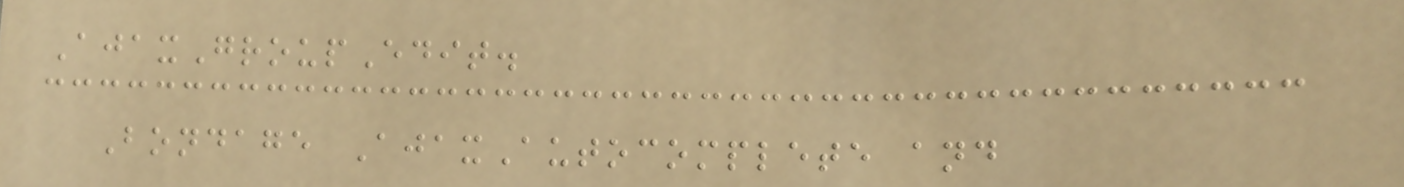AjaxGroupEdit.
Bondage AjaxAutocomplete and
